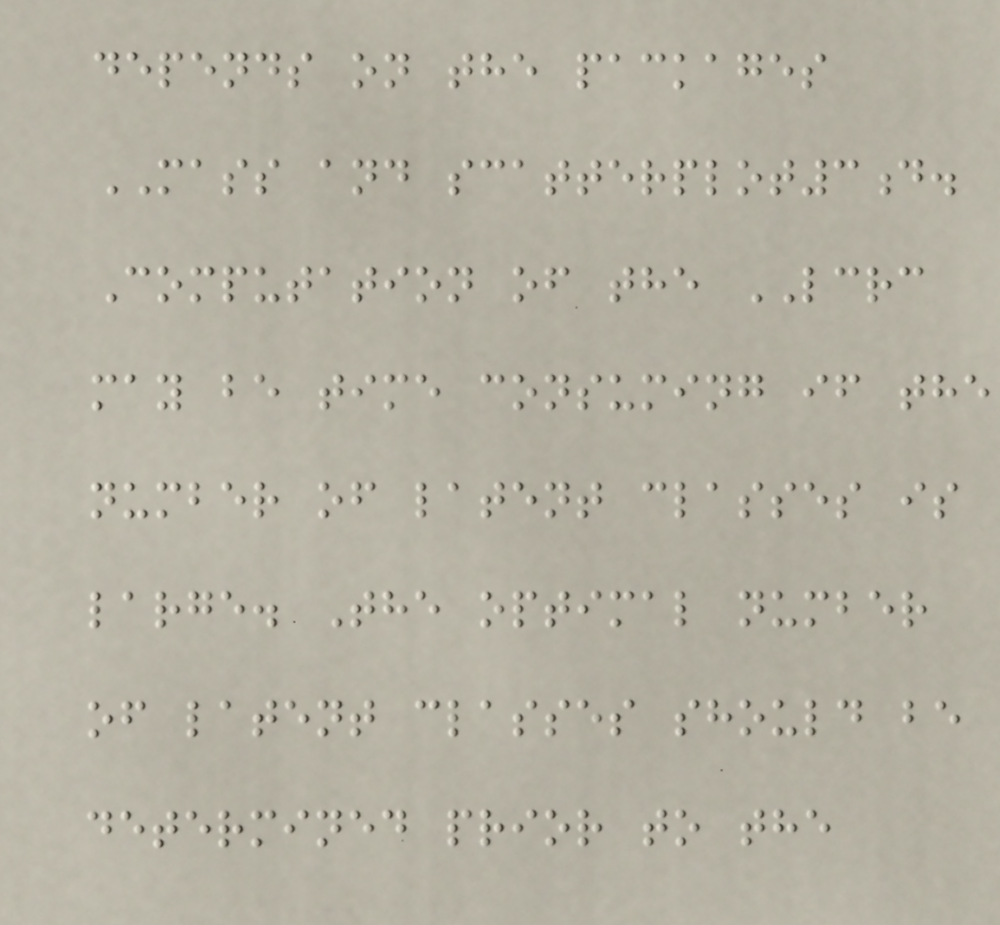depends on the packages
MASS and scatterplot3d.
Computation of the LCRC
may be time consuming if the
number of latent classes is
large. The optimal number
of latent classes should be
determined prior to the
